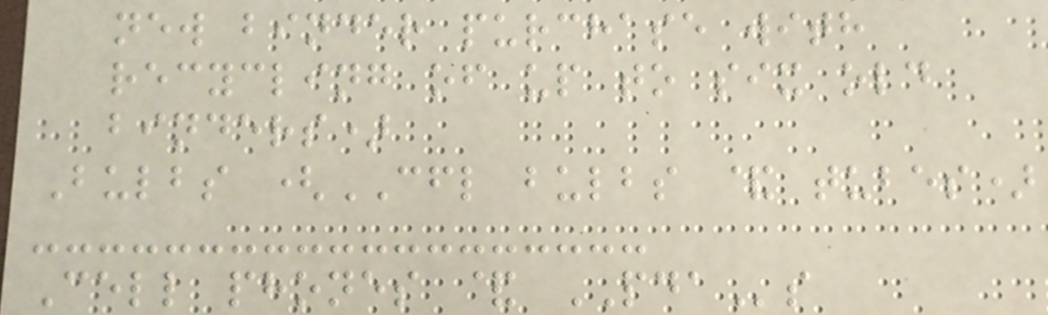new binder purchase with
recycling of up to six old
binders)
Bulbs (CFL bulbs & tubes)
Cell phones & PDAs
